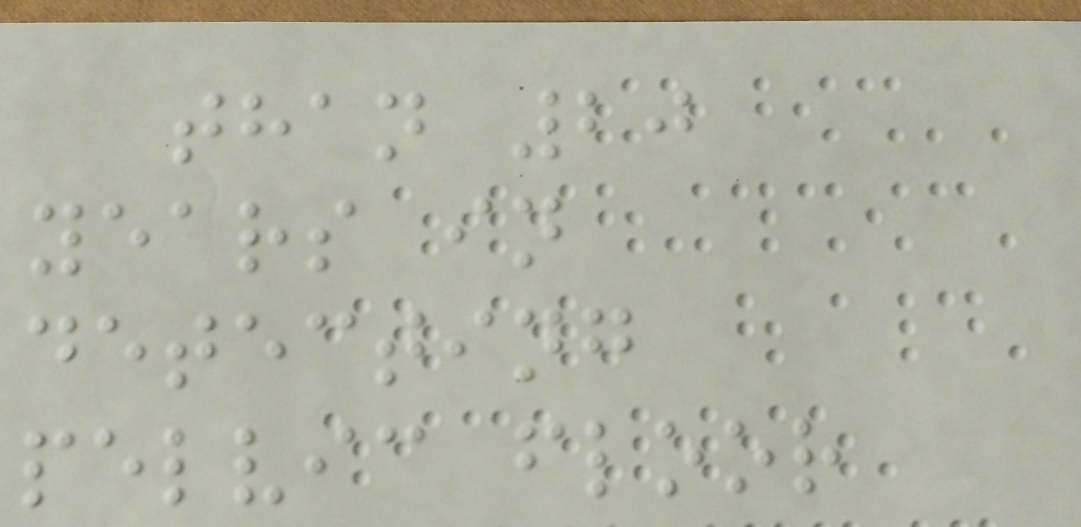than 20
years in
detecting
pelvic floor
